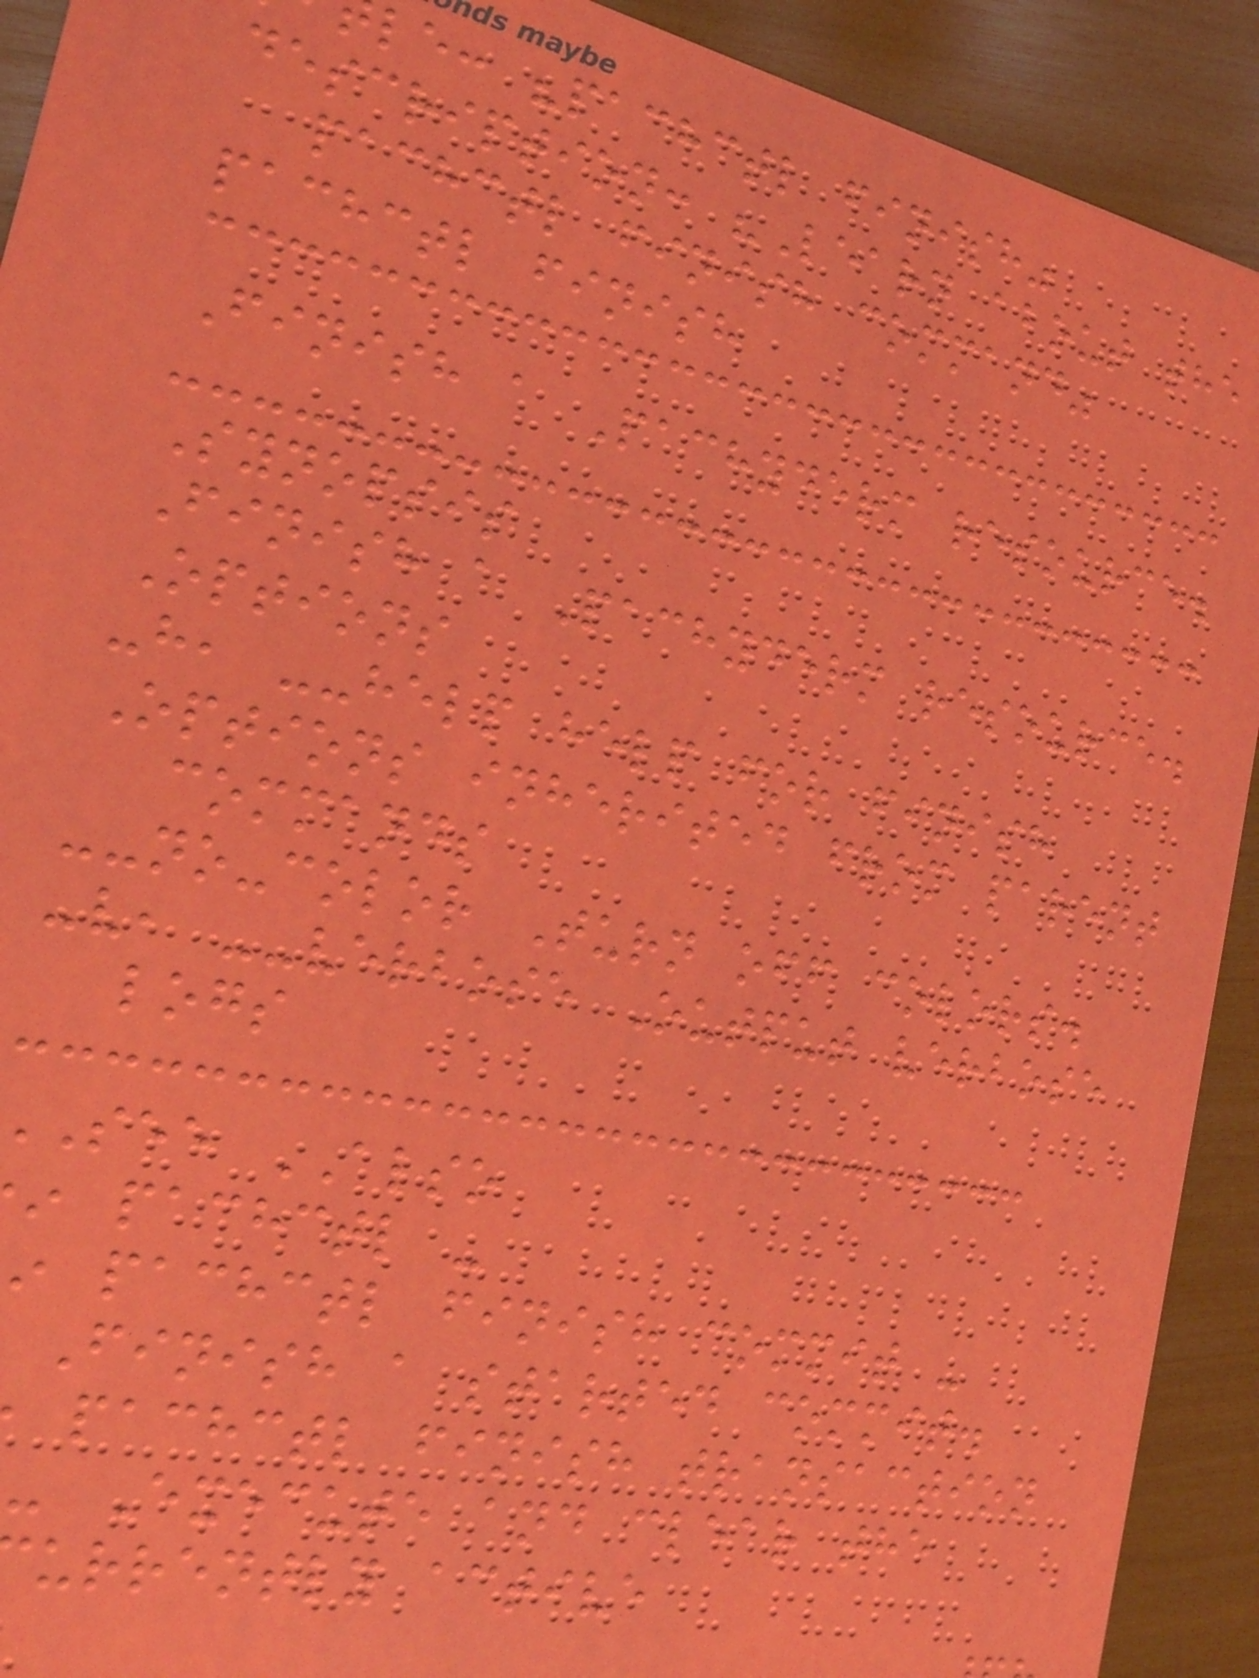le: "pachctl finish"
description: "Learn about the
pachctl finish command"
pachctl finish
Finish a Pachyderm resource.
Synopsis
Finish a Pachyderm resource.
Options
-h, --help help for finish
Options inherited from parent
commands
--no-color Turn off colors.
-v, --verbose Output verbose
logs
see ALSO
pachctl -
pachctl finish commit -
Finish a started commit.
pachctl finish transaction
- Execute and clear the
urrently active
